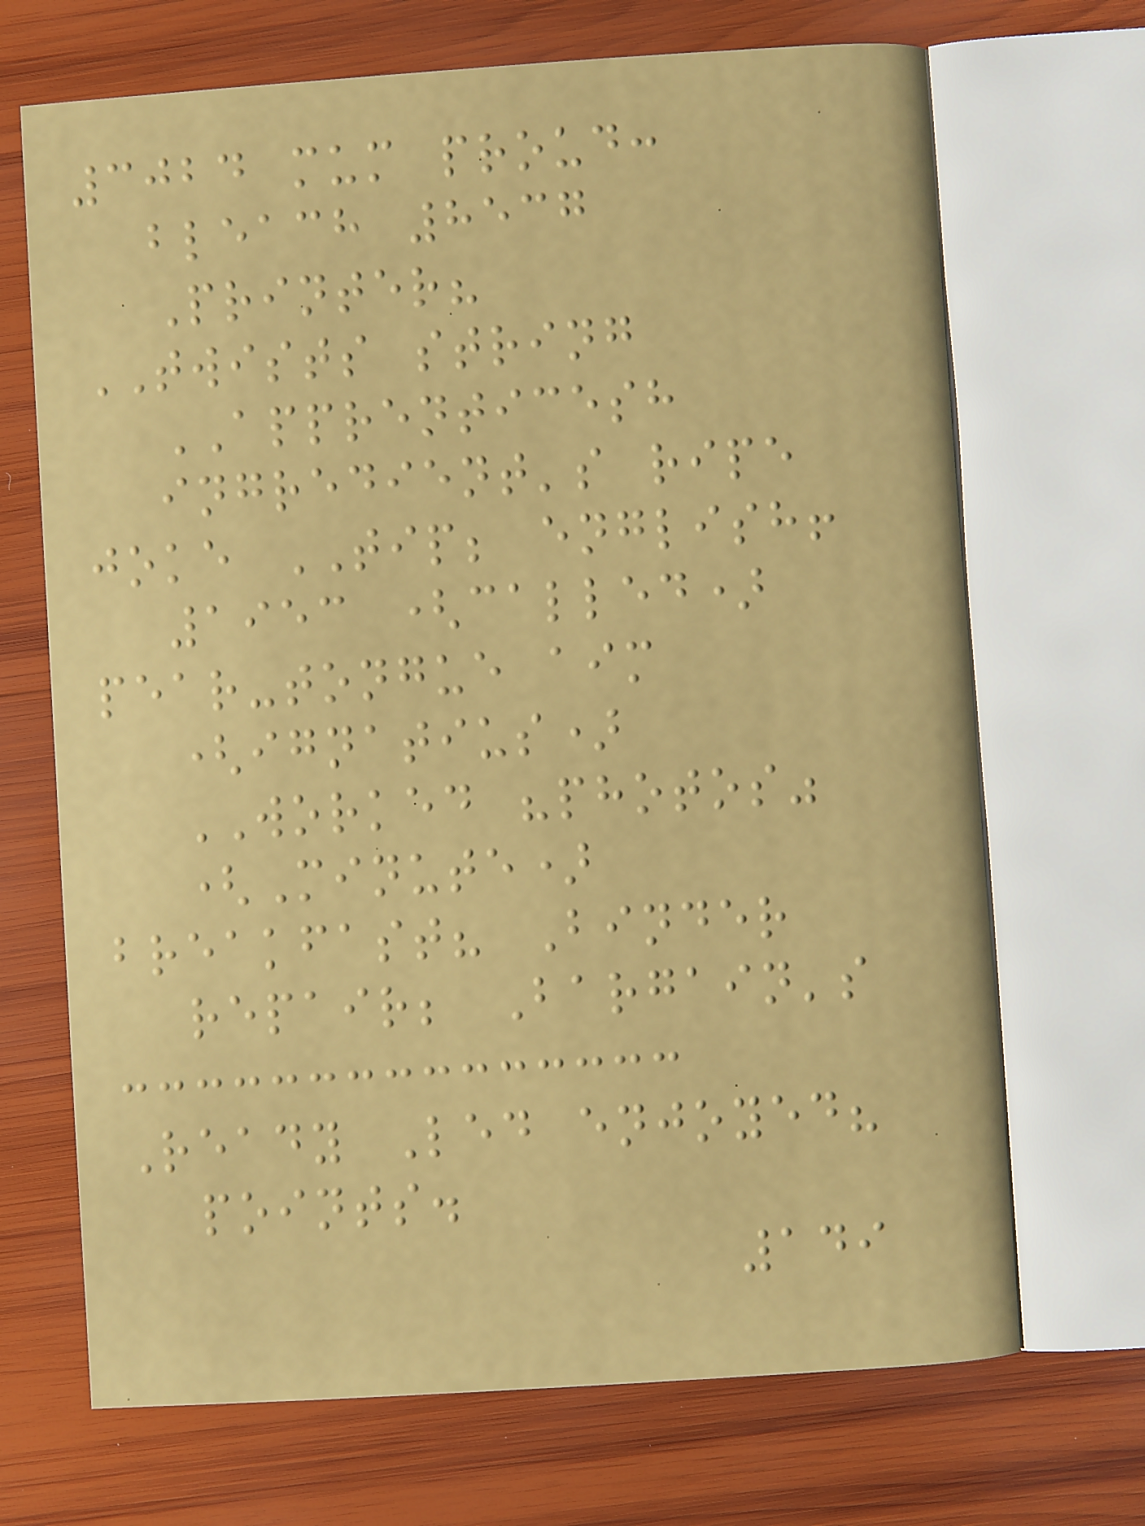3024 mum proud:
bleach 8537
Printer?
TWISTS string
APPRENTICESH
ingredient's ripe
joke TIP; english!
1953 (called)
pear-tongue aim
(ignatius)
WORKED "photos"
(Minute)
breakfast? Binder
repair; Bargain's
Ready Led enjoyed?
points.
149
